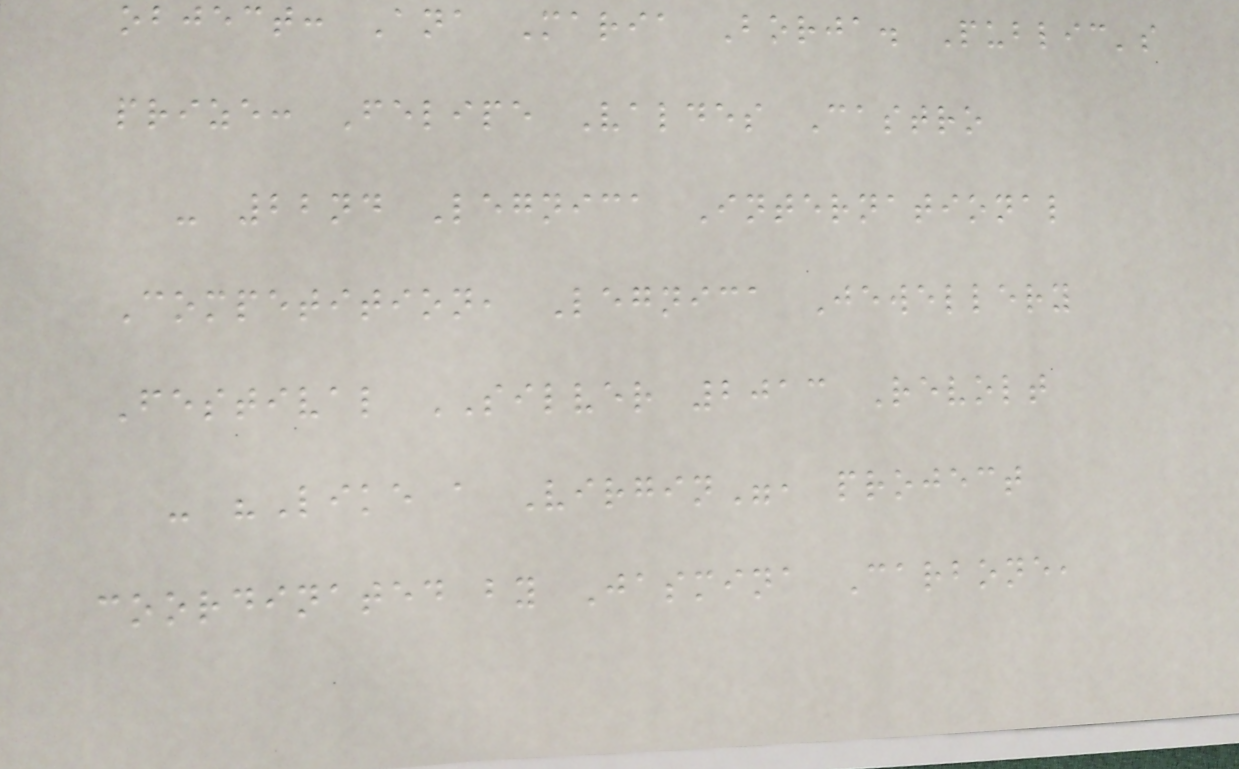object: Ana Maria Borja. Public's
prize: Felipe Valdes Castro
- 22nd Legnica International
Competition, Legnica Jewellery
Festival SILVER 2013 Revolt
- "Like a Virgin", project
coordinated by Jasmina Carbone,
